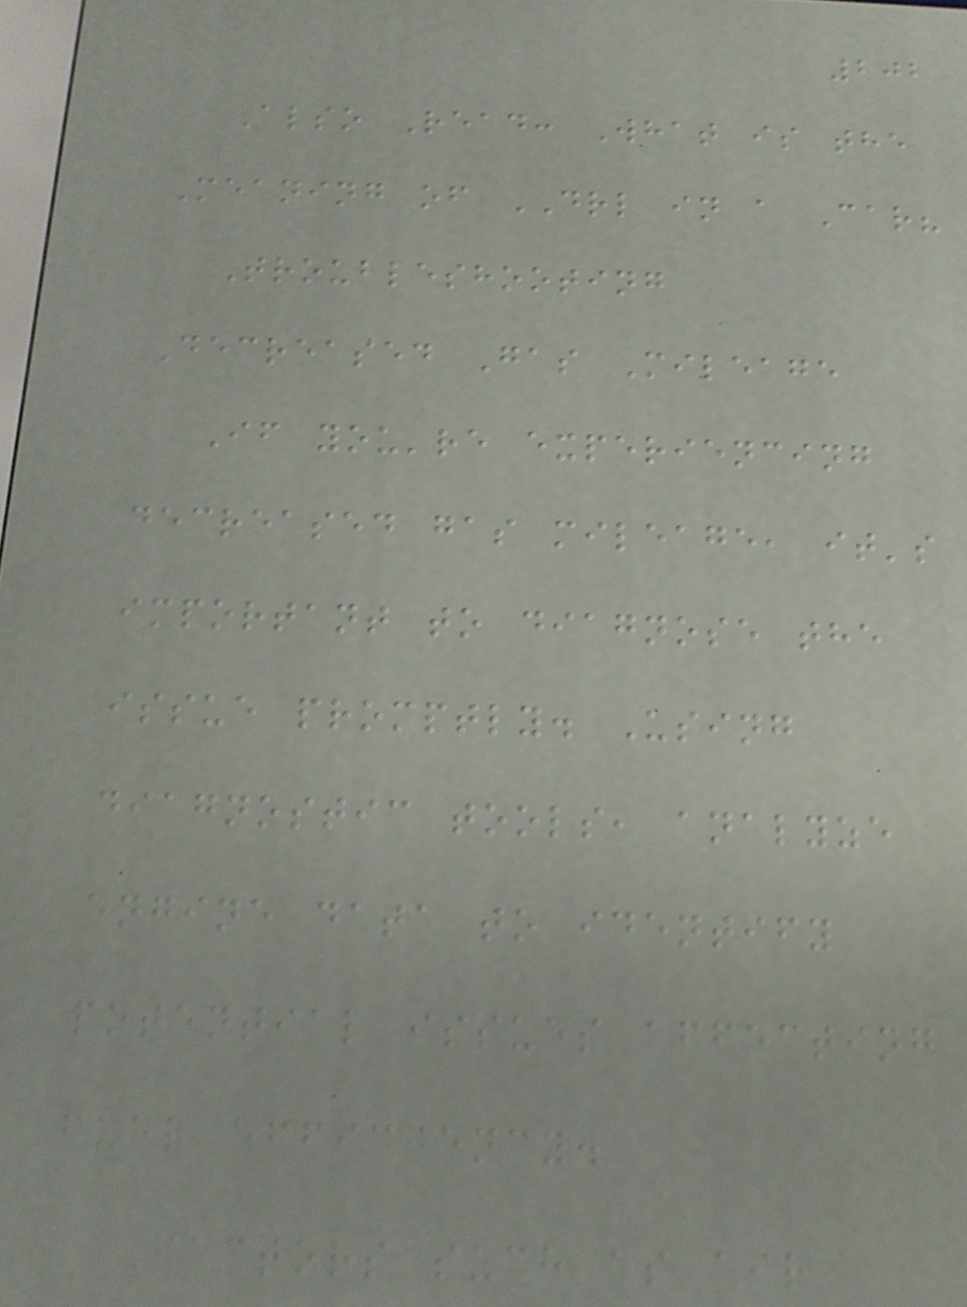202
Also Read: What is the
Meaning of DRL in a Car?
Troubleshooting
Decreased Gas Mileage
If you're experiencing
decreased gas mileage, it's
important to diagnose the
issue promptly. Using
diagnostic tools, analyze
engine data to identify
potential issues affecting
fuel efficiency.
Factors such as air
